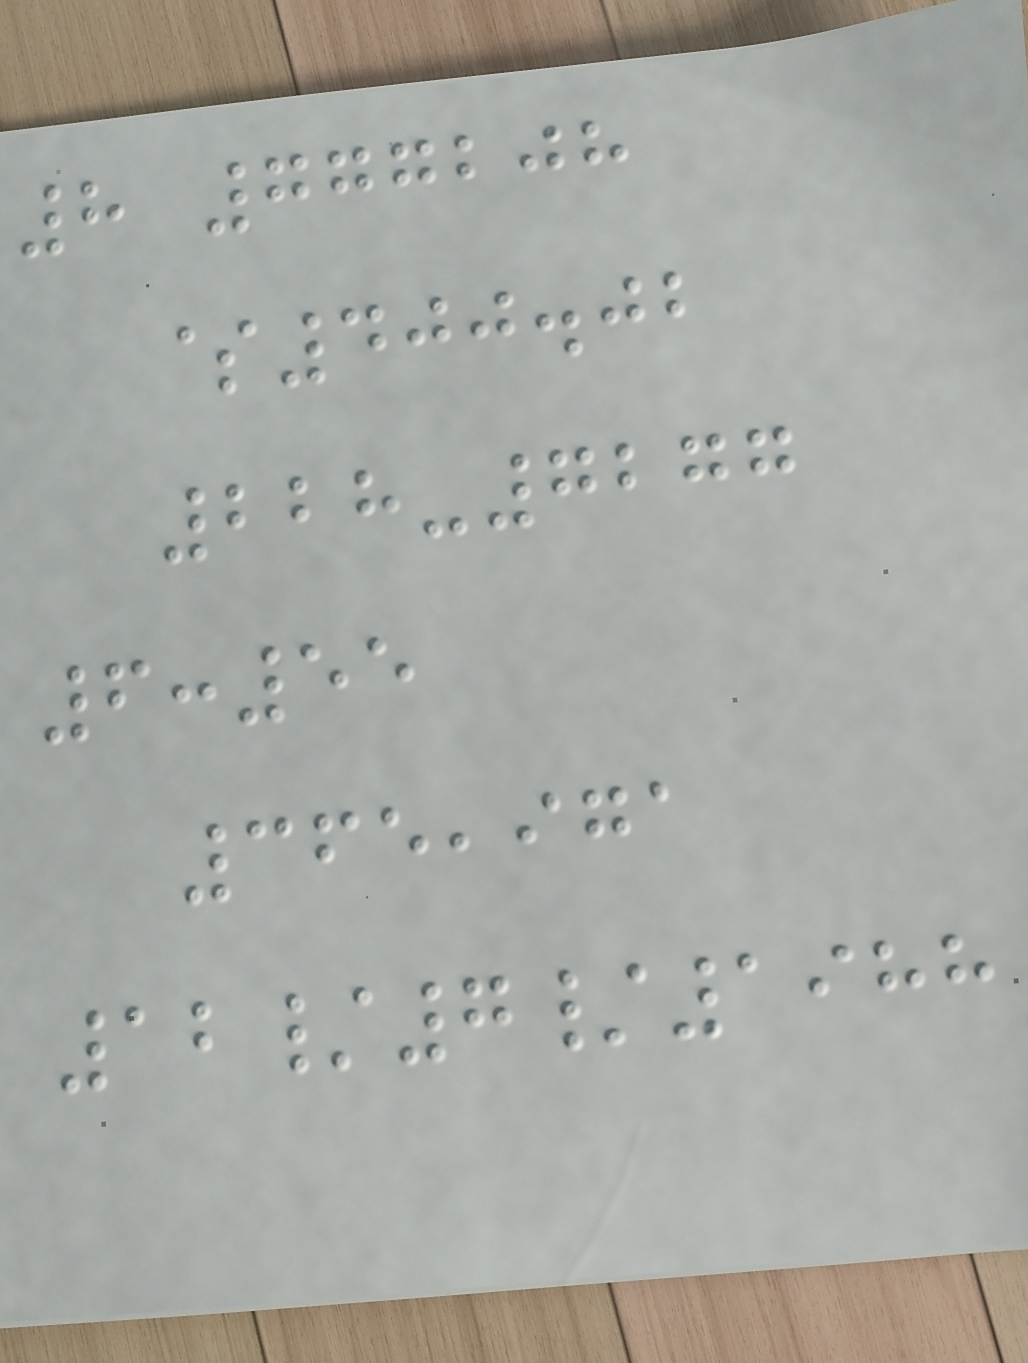8 777208
$400.02
228-7277
6:55
365,971
12/7/1988
